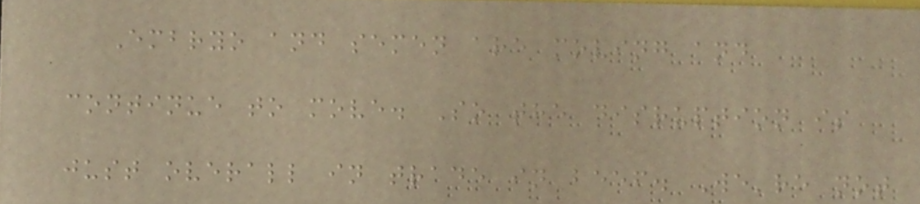Embryo and semen are moving and
continue to move. So the disruption is
just overall in trade in beef. We're not
